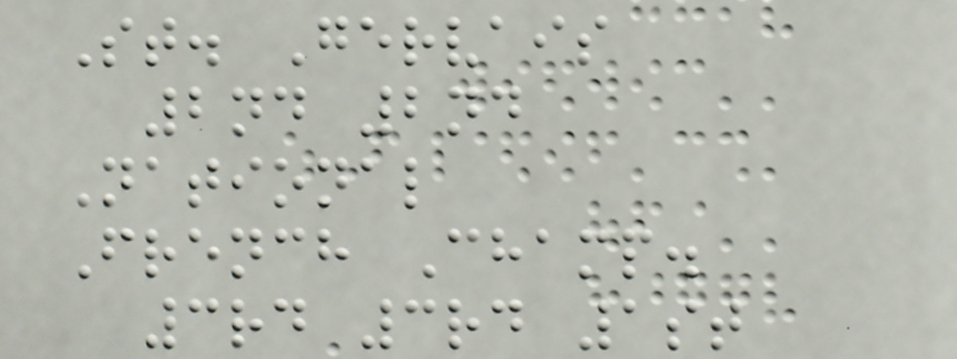St. Gervais
2nd 2nd
National
French Champ.
3rd 3rd 1st
